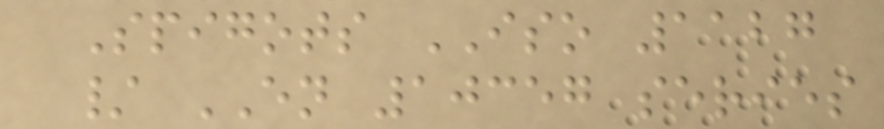Spigots ISO 1127
/ EN 10357 series
